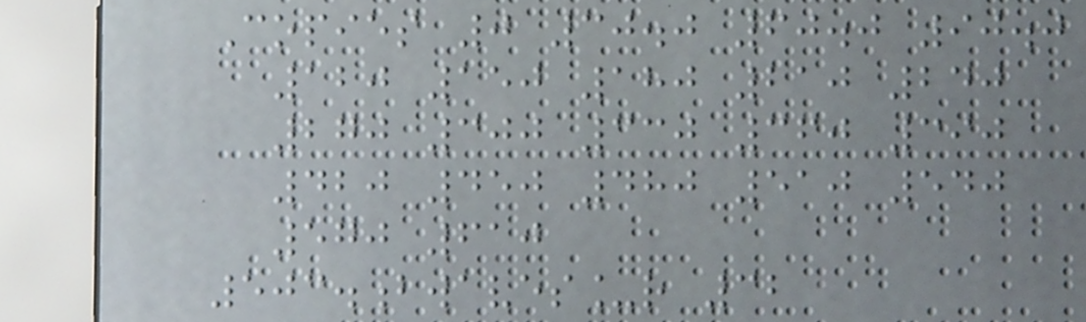Copies 0 30.0 60.0 90.0
120 150 180 210 240
270 300 330 360 390
420 450 480 510 540
570 610
503.bwaves_r 32
